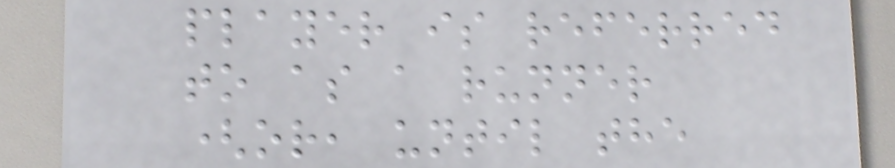player is referred
to as a runner
(or, until the
